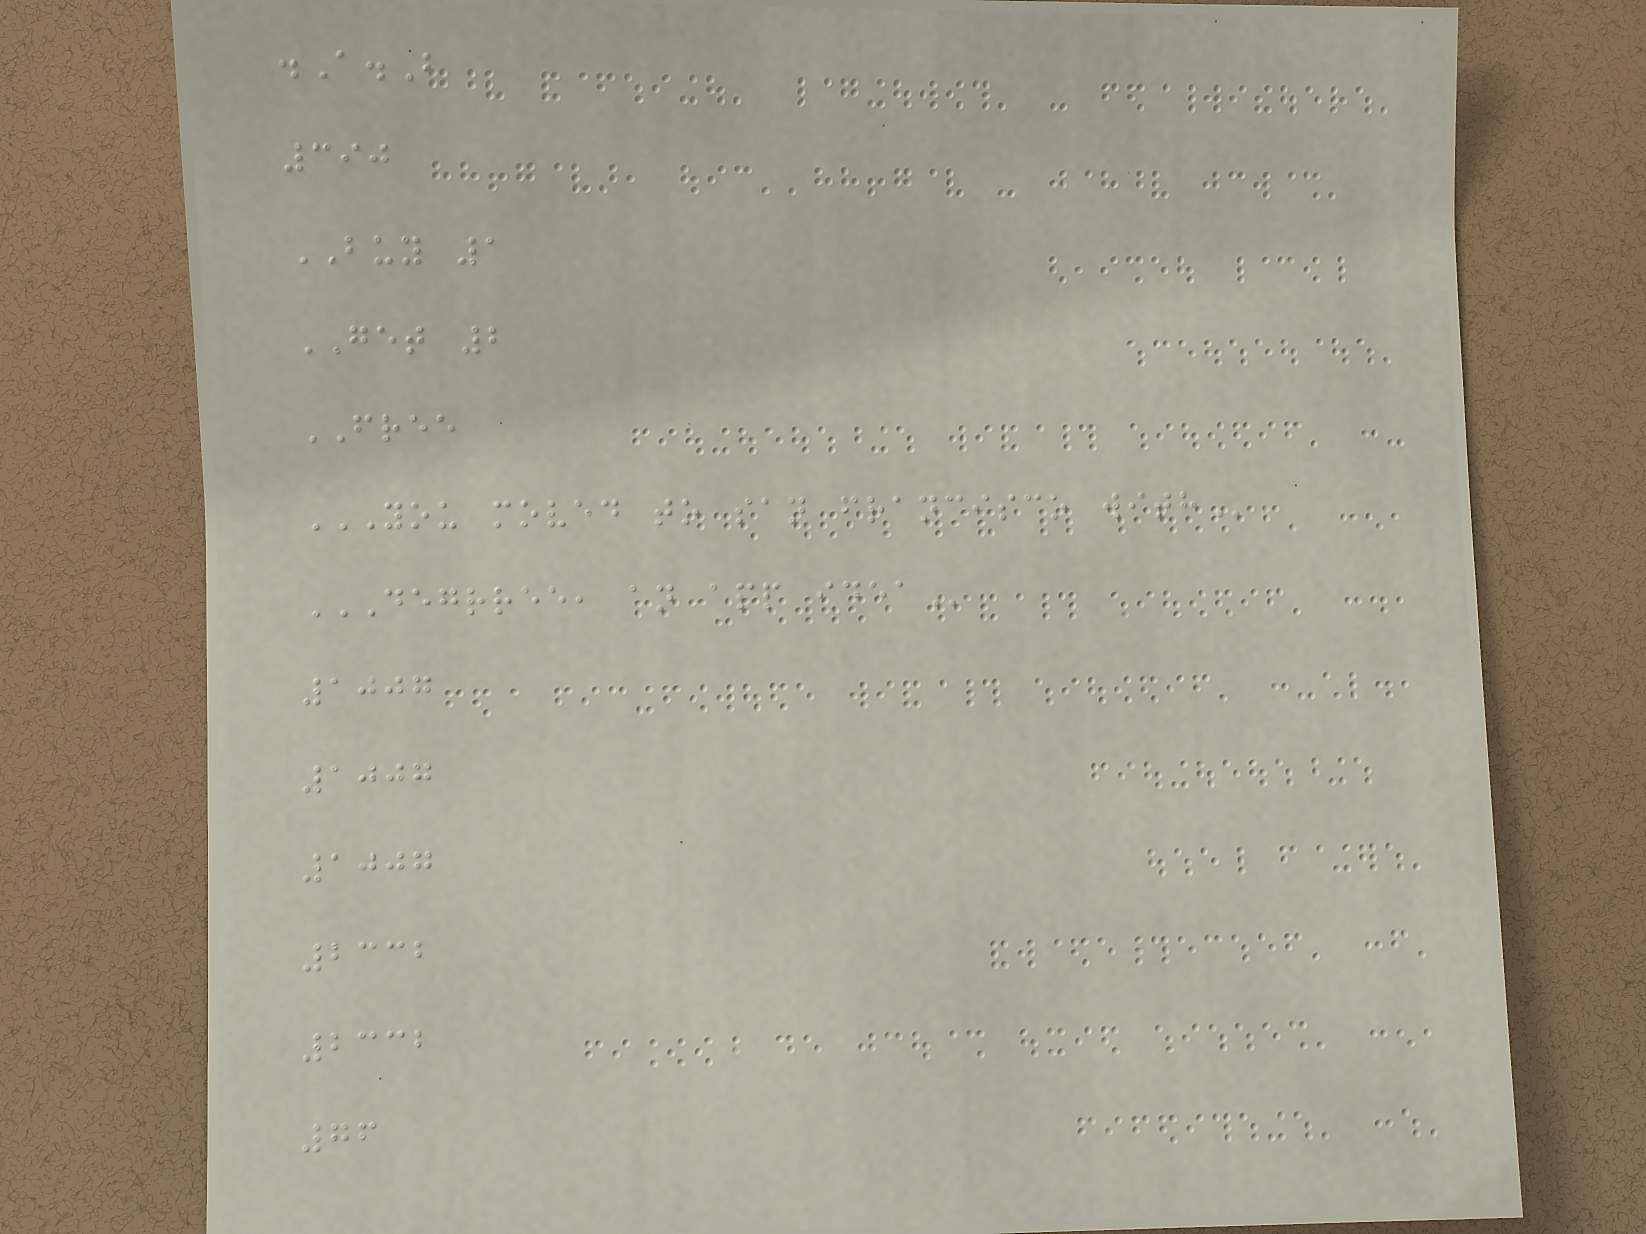.A.B
390
BUY 1
GET 2
FREE
YOU MOVED TO SAN FRANCISCO WITH
DEGRREE, AN APP IDEA
1007
1007
1007
2332
2332
76
